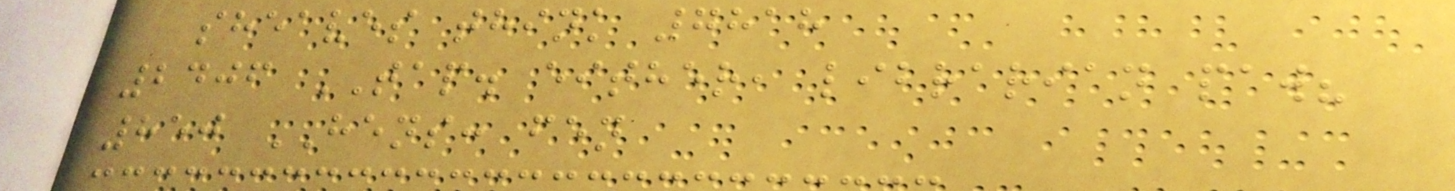sheaves think 7818
2406 TAP. either, librarian paw?
850 HENS: fen
